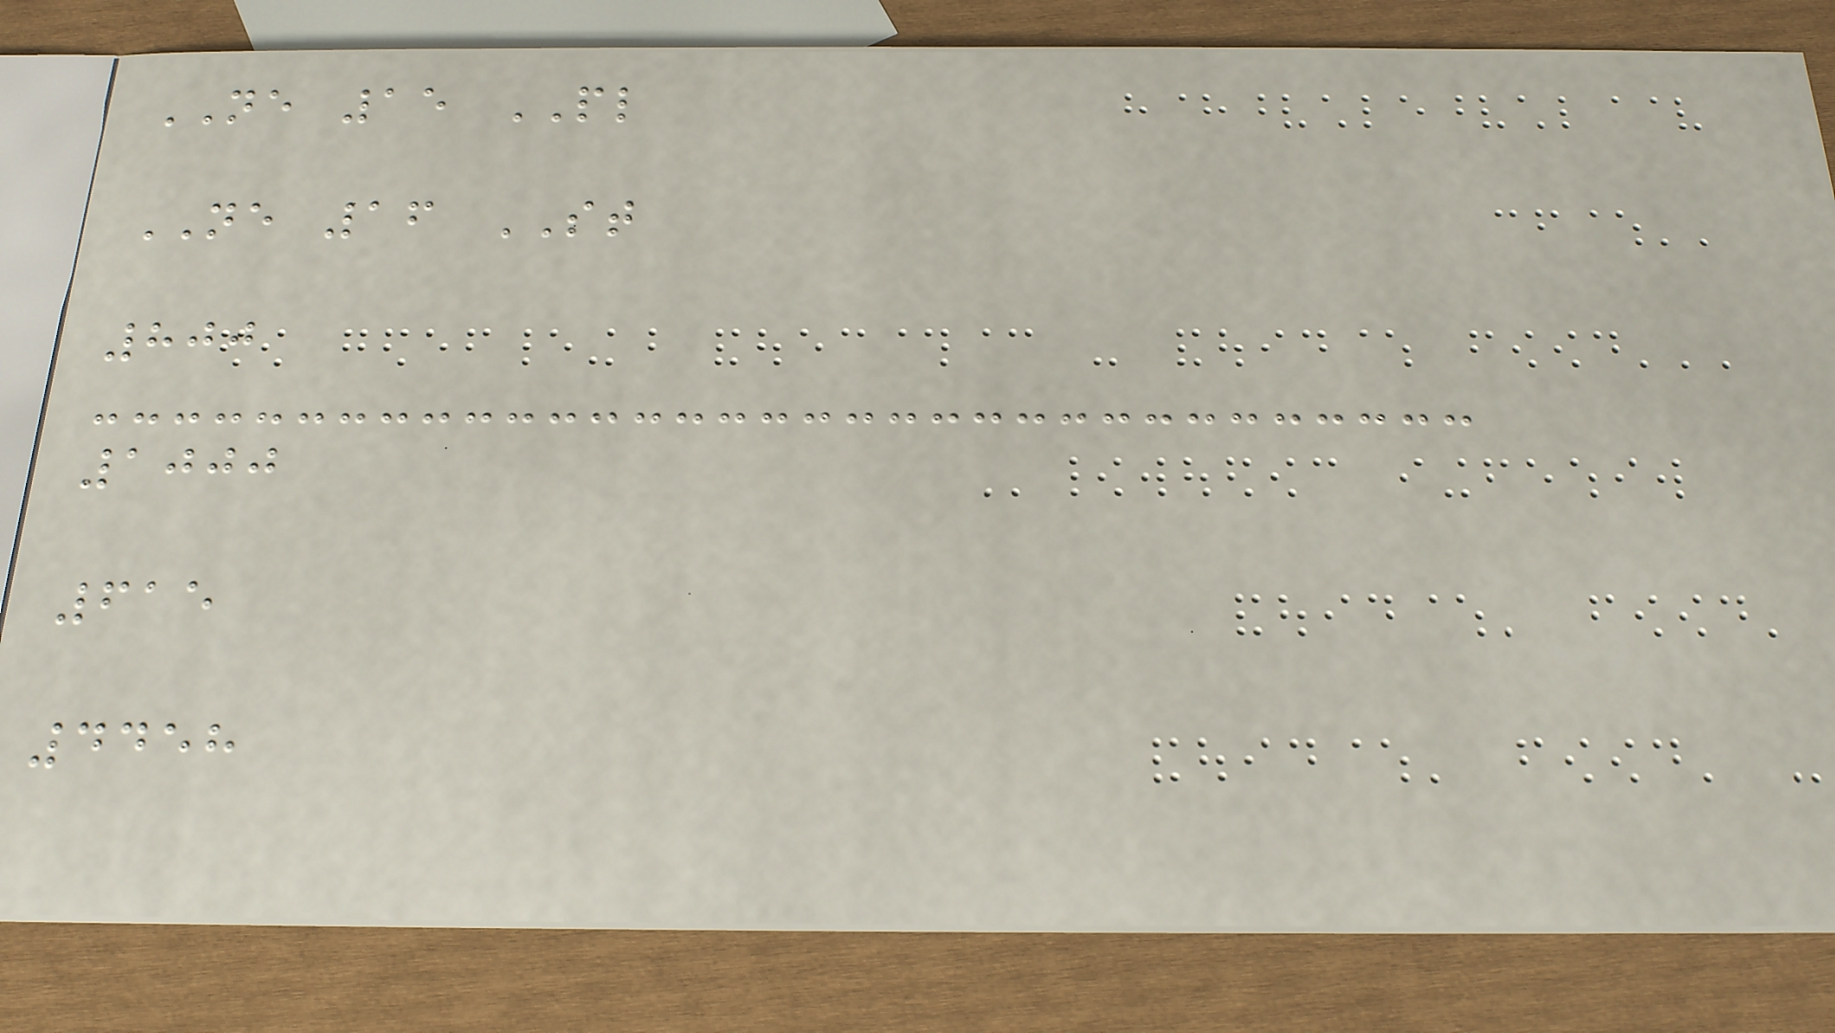NE 15 PL
NE 16 ST
800
1000
615
4458
